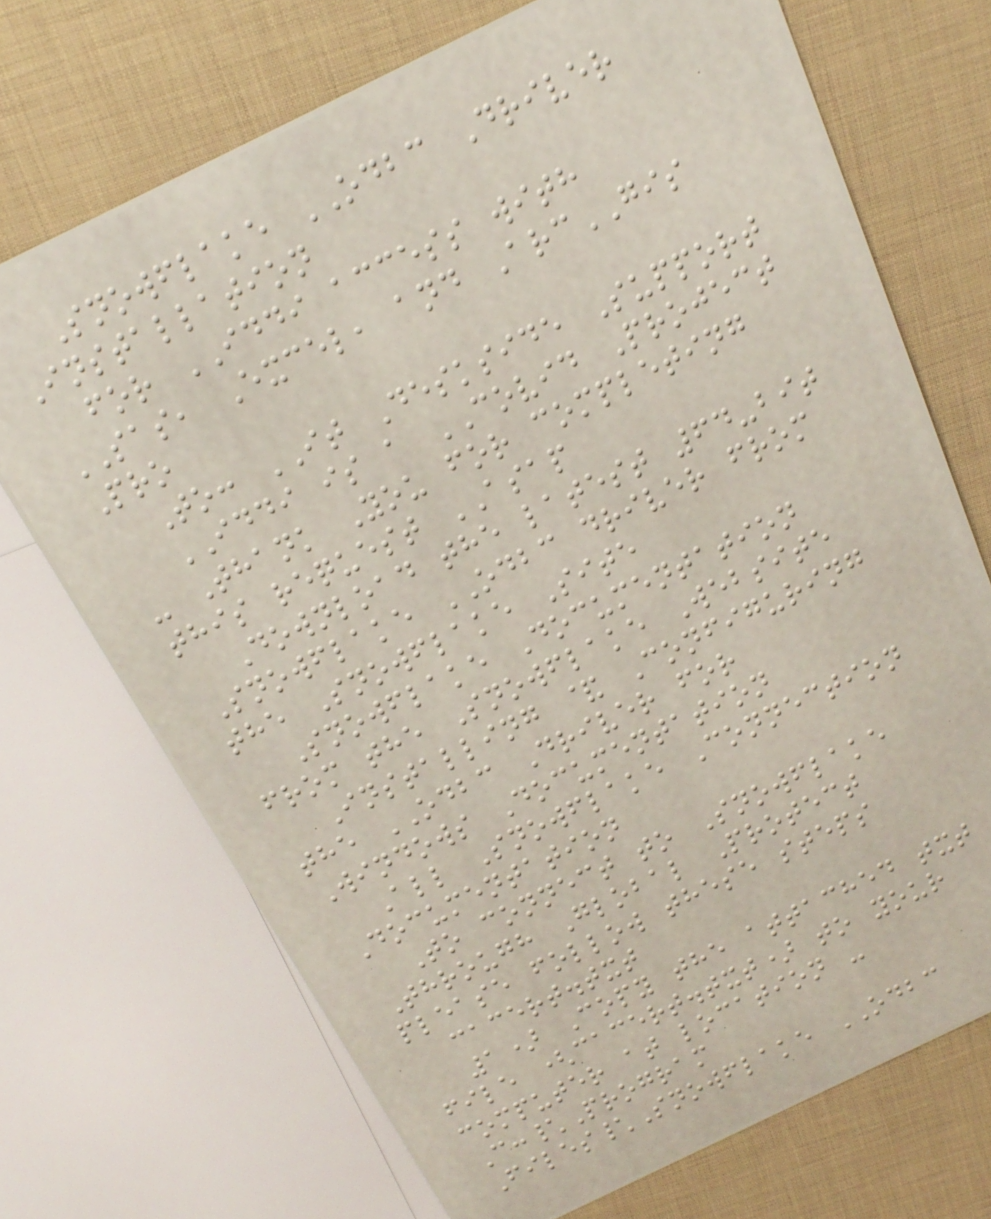Snowflake ODBC Driver
Installation
for IDDI access with
SAS, Excel, and ArcGIS
Pro
To: IT Deskside Support
IDDI is a COVID Project
- Thank You for completing
this request ASAP
Download the latest 64-bit
Snowflake ODBC driver from
the Snowflake Site
Snowflake Documentation
from the Snowflake Website
Installing & Configuring
the ODBC Driver for
Windows Documentation
All Snowflake Connection
Documentation
To connect to Snowflake
Through Global Protect
please follow these steps
cacert.txt
1) Copy the attached txt
file (cacert.txt) to your
computer at location -
C:\Program
Files\Snowflake ODBC
